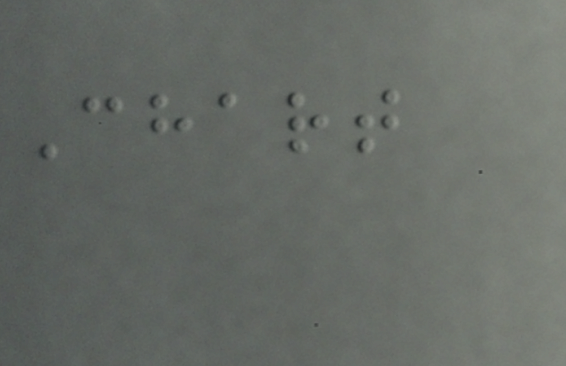Chart
